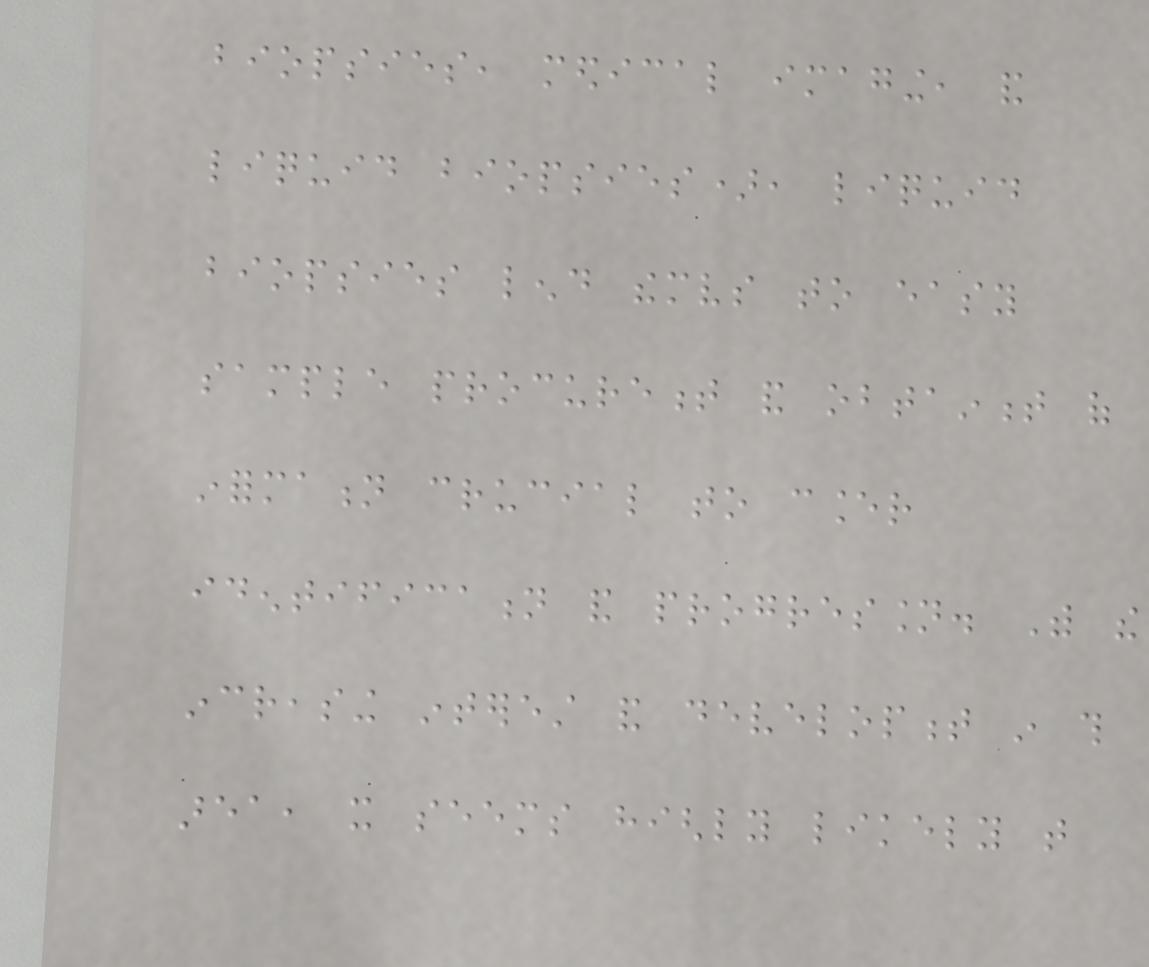biopsies, medical imaging, and
liquid biopsies), liquid
biopsies lend themselves to easy
sample procurement and obtainment of
information crucial to cancer
identification and progression. With the
increasing interest and development in this
area, it seems highly likely that
